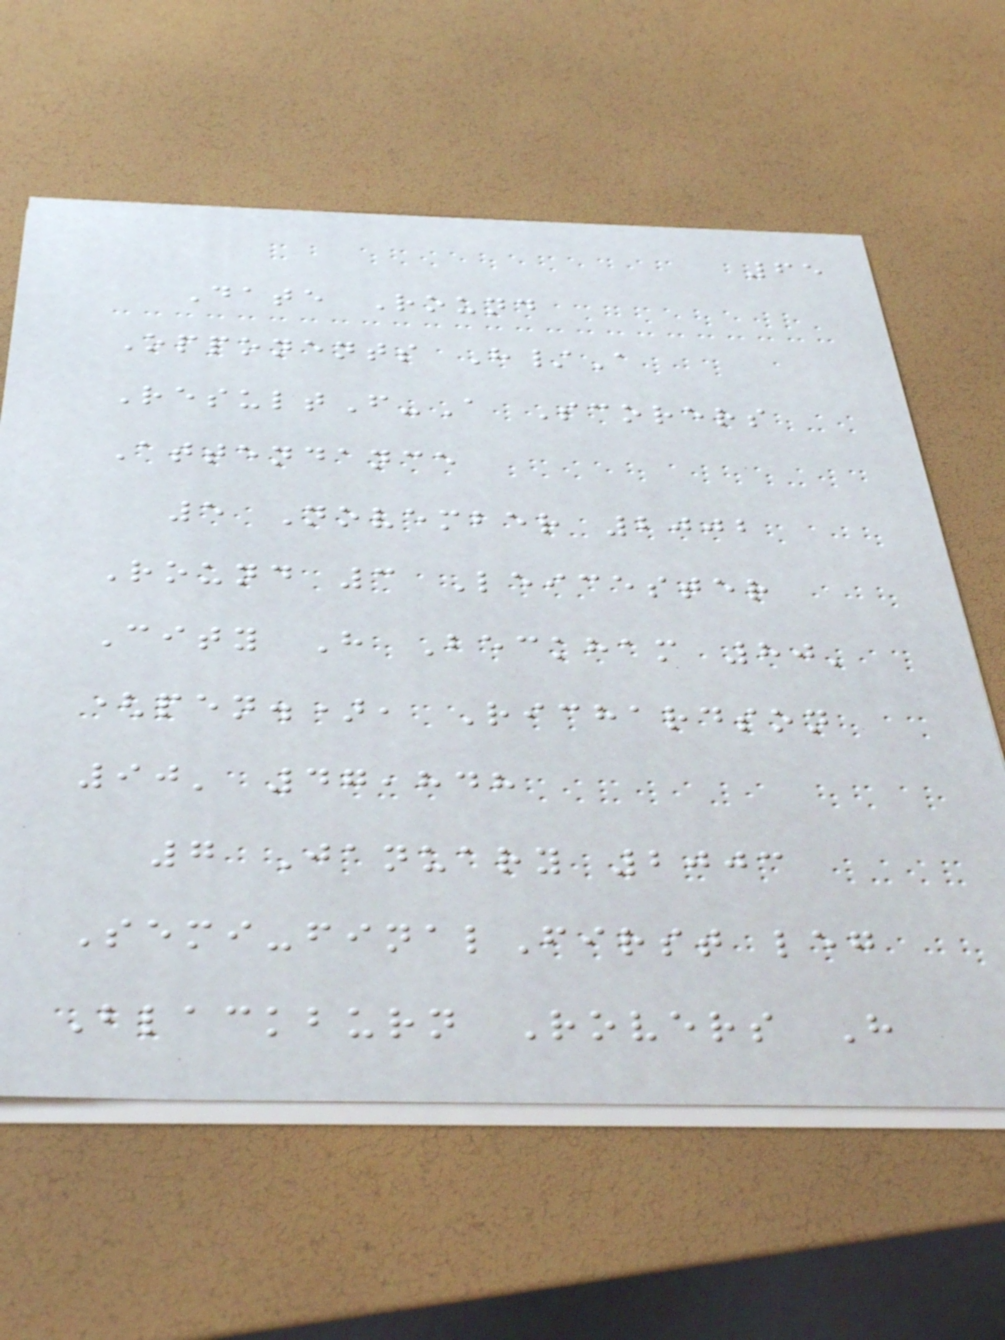65
Date Round
Opponents H/A
ResultF-A Scorers
Attendance
5 November 2002
Round 3 Leicester
City H Beckham 80'
(pen.), Richardson
90' 47,848
7 January 2003
Semi-finalFirst leg
Blackburn Rovers H
